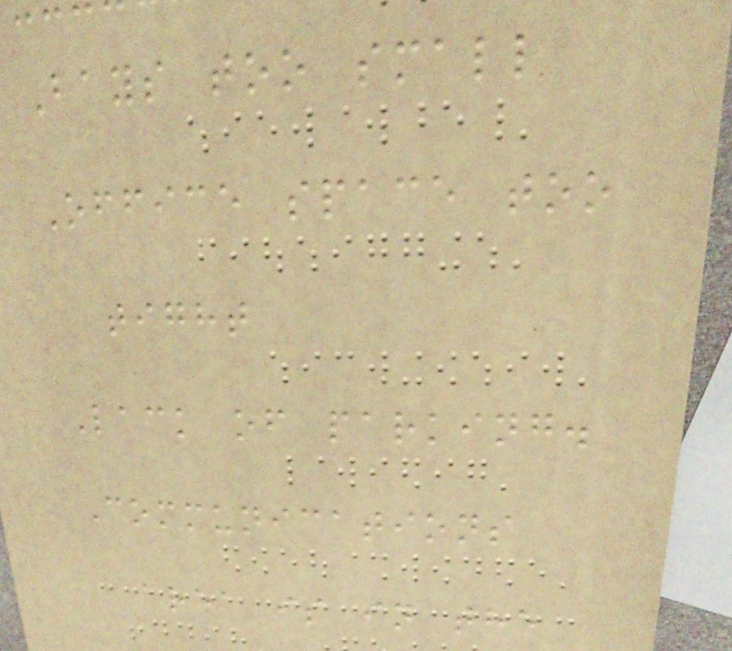Bays too small
Office space too
tight
Lack of parking.
Communications
area is in the
